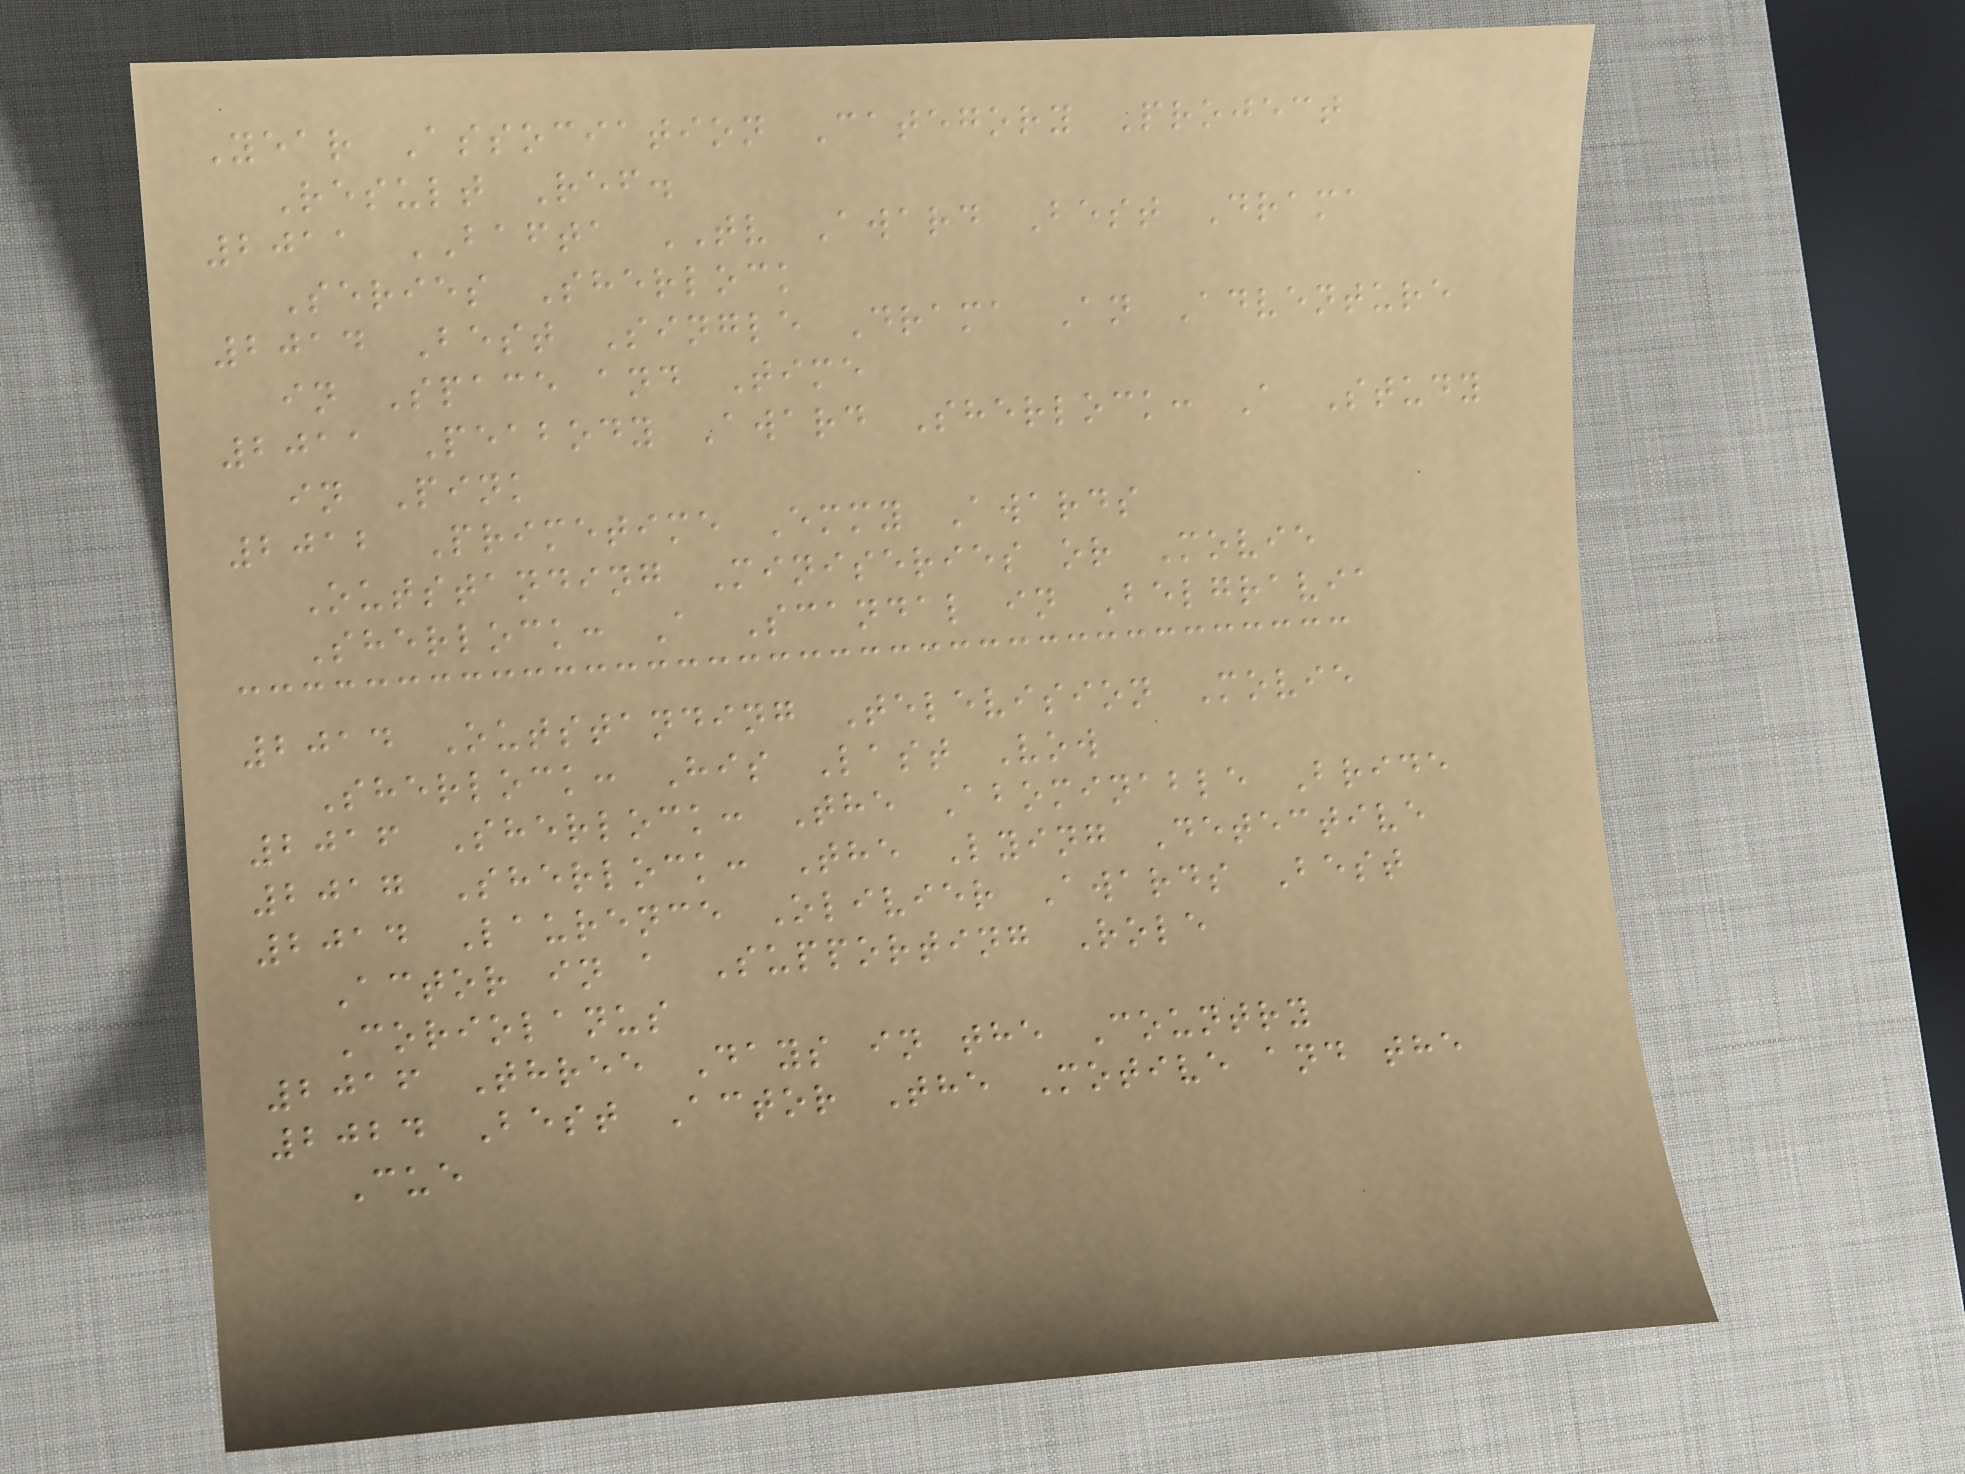Year Association Category Project
Result Ref.
2011 BAFTA TV Award Best Drama
Series Sherlock
2014 Best Single Drama An Adventure
in Space and Time
2011 Peabody Award Sherlock: A Study
in Pink
2012 Primetime Emmy Awards
Outstanding Miniseries or Movie
Sherlock: A Scandal in Belgravia
2014 Outstanding Television Movie
Sherlock: His Last Vow
2016 Sherlock: The Abominable Bride
2017 Sherlock: The Lying Detective
2014 Laurence Olivier Awards Best
Actor in a Supporting Role
Coriolanus
2016 Three Days in the Country
2024 Best Actor The Motive and the
Cue
